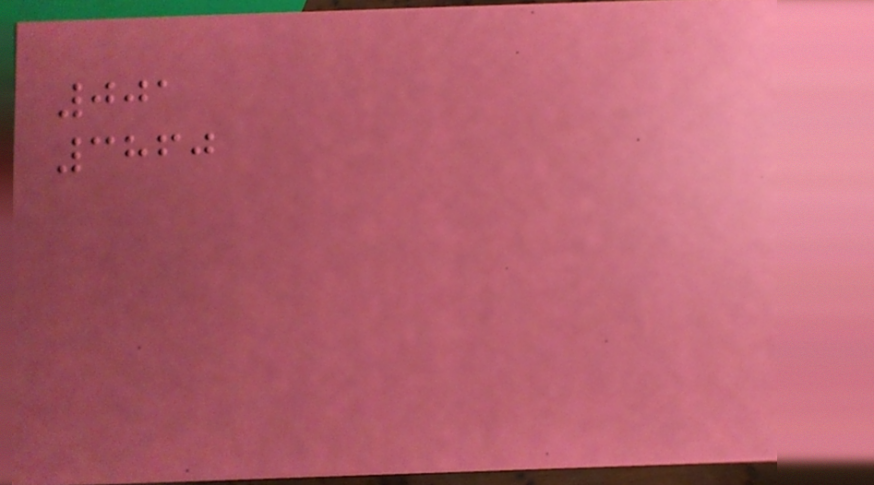001
3860
